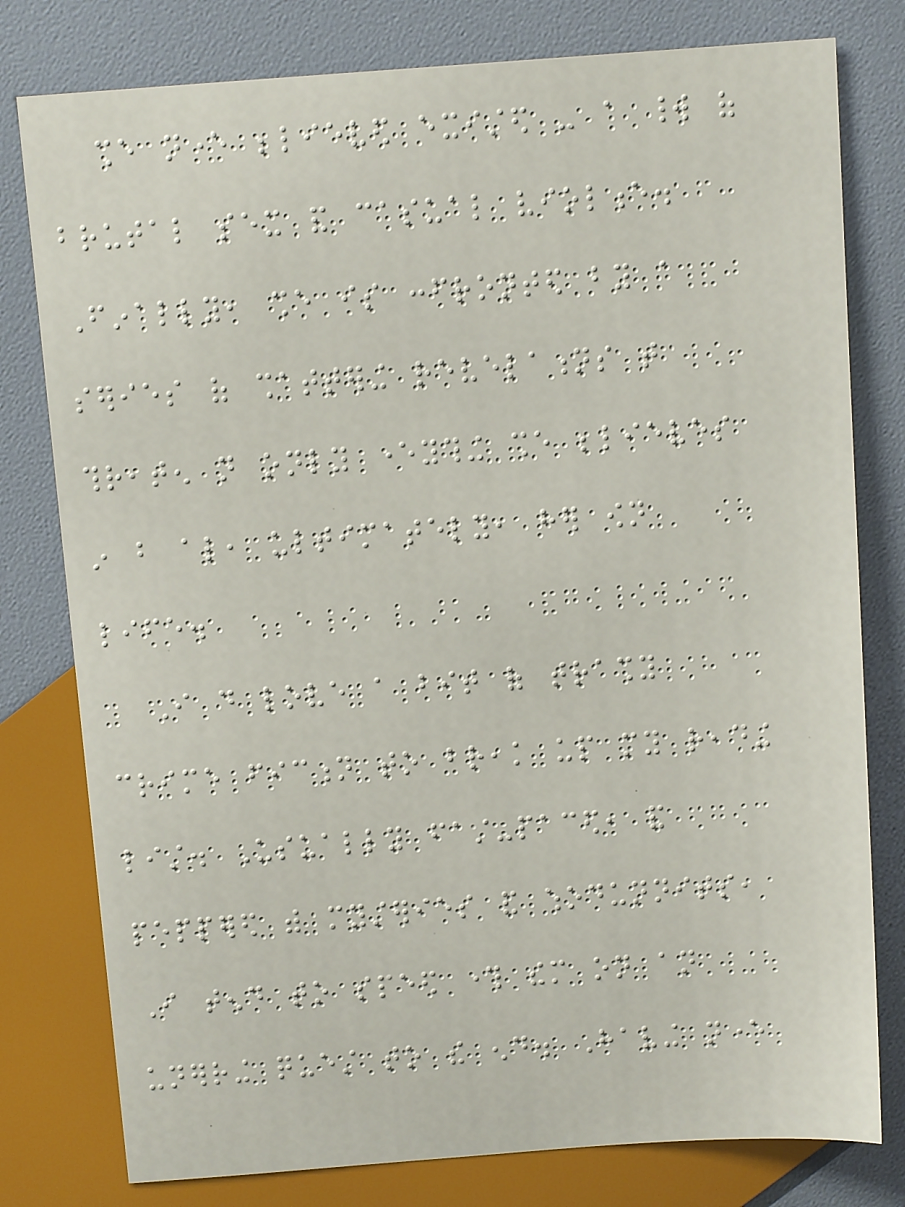she never believed existed - a world of
brutal sex and casual violence.
Finally, she is confronted by a
series of shattering revelations that
threaten not only everything she believes
in but also, ultimately, her own
life.
I do love a bit of trashy
crime fiction to break up my reading
list. Usually fast-paced, and
peppered with mysteries and whodunnits,
I tend to speed through them on an
unerring quest to the end. Having never
